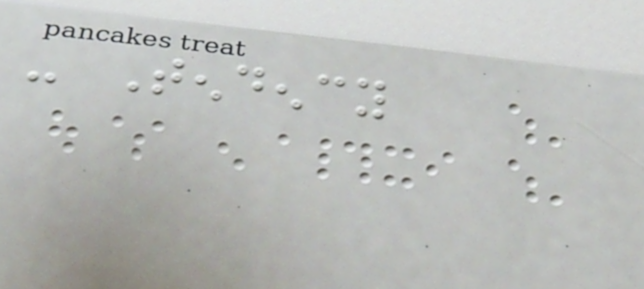- Tendency
